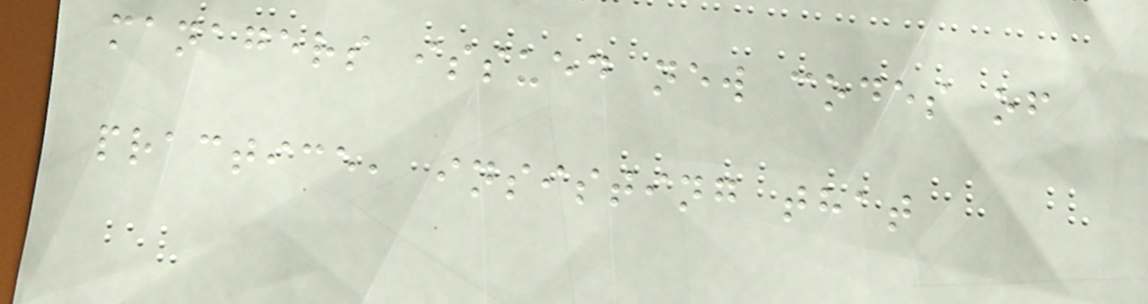managers issued new codes of
practice, insisting that
